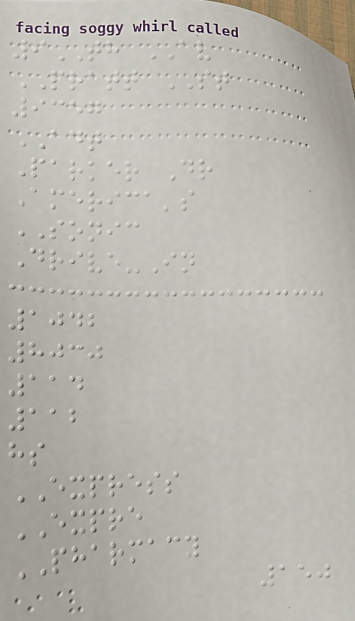9TH AV
PRATT ST
9357
ADT
Parker Dr
America's
SONIC
Drive-In
1042
8030
114
112
hs
EXPRESS
EXPRE
PHARMACY
150
